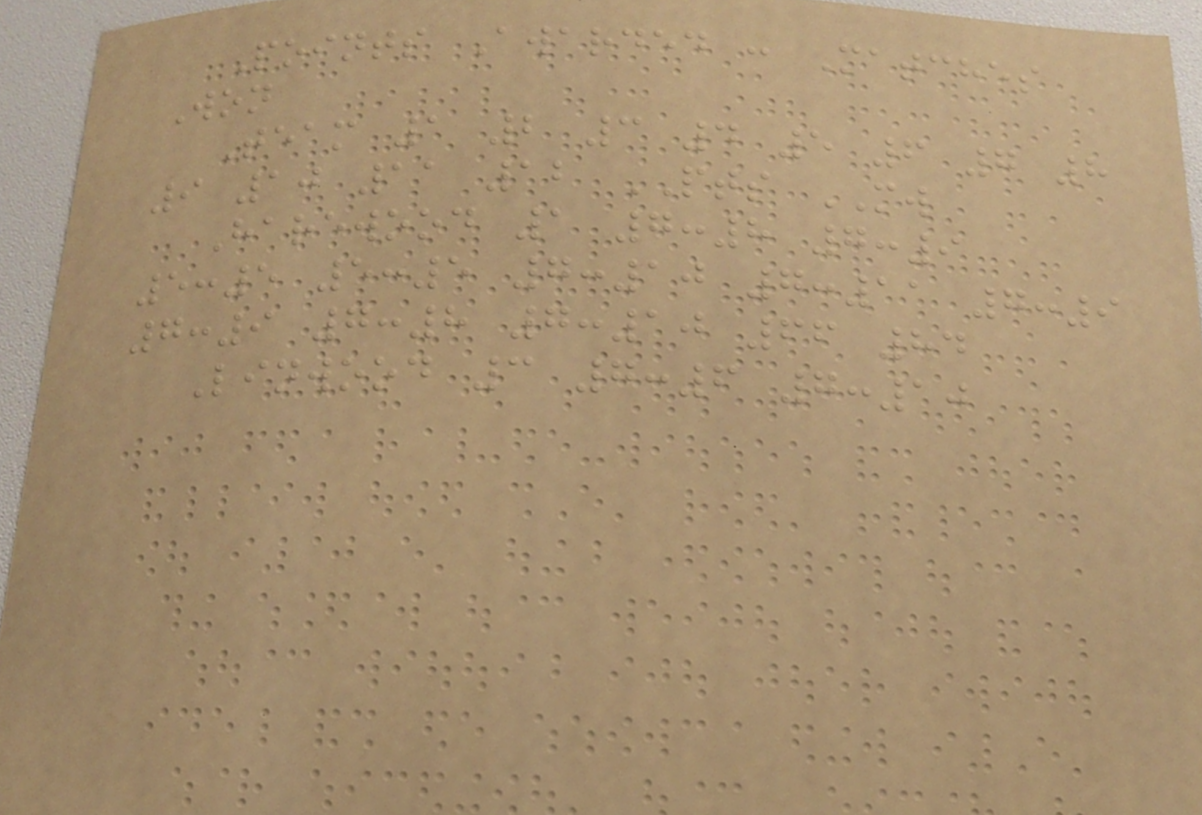Points Awarded : Matches
Won
Team 1 2 3 4 5 6 7 8
9 10 11 12 PTS MW
Harewood 1 7:8 7:9
5:5 5:5 7:10 7:11 7:9
7:9 7:8 7:10 66 84
Linwood 3 7:6 7:10
